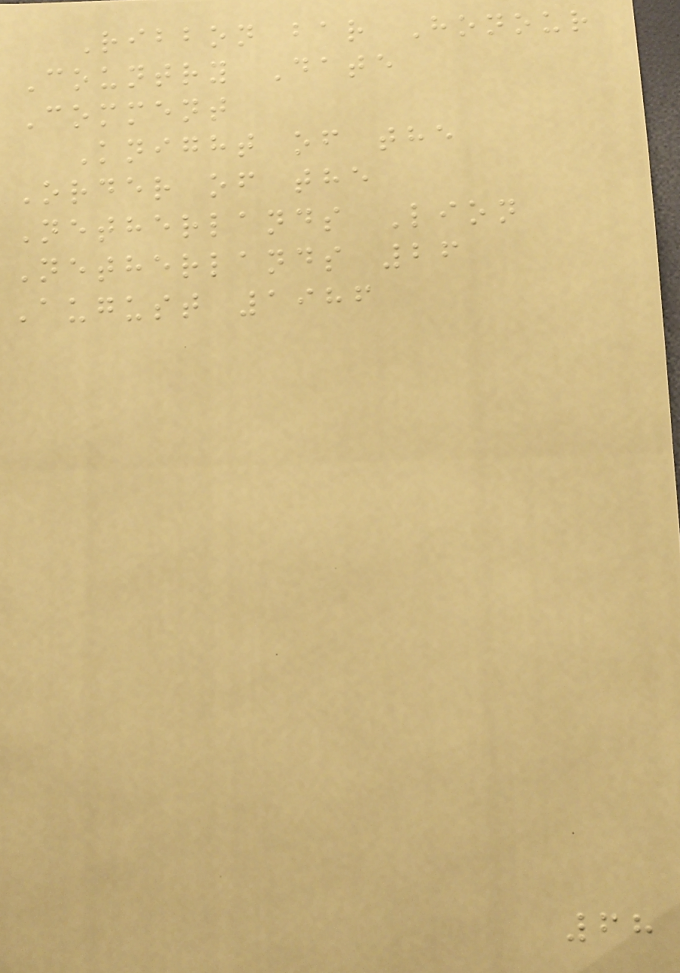Ribbon bar Honour
Country Date
Comment
Knight of the
Order of the
Netherlands Lion
Netherlands 26
August 1986
68
